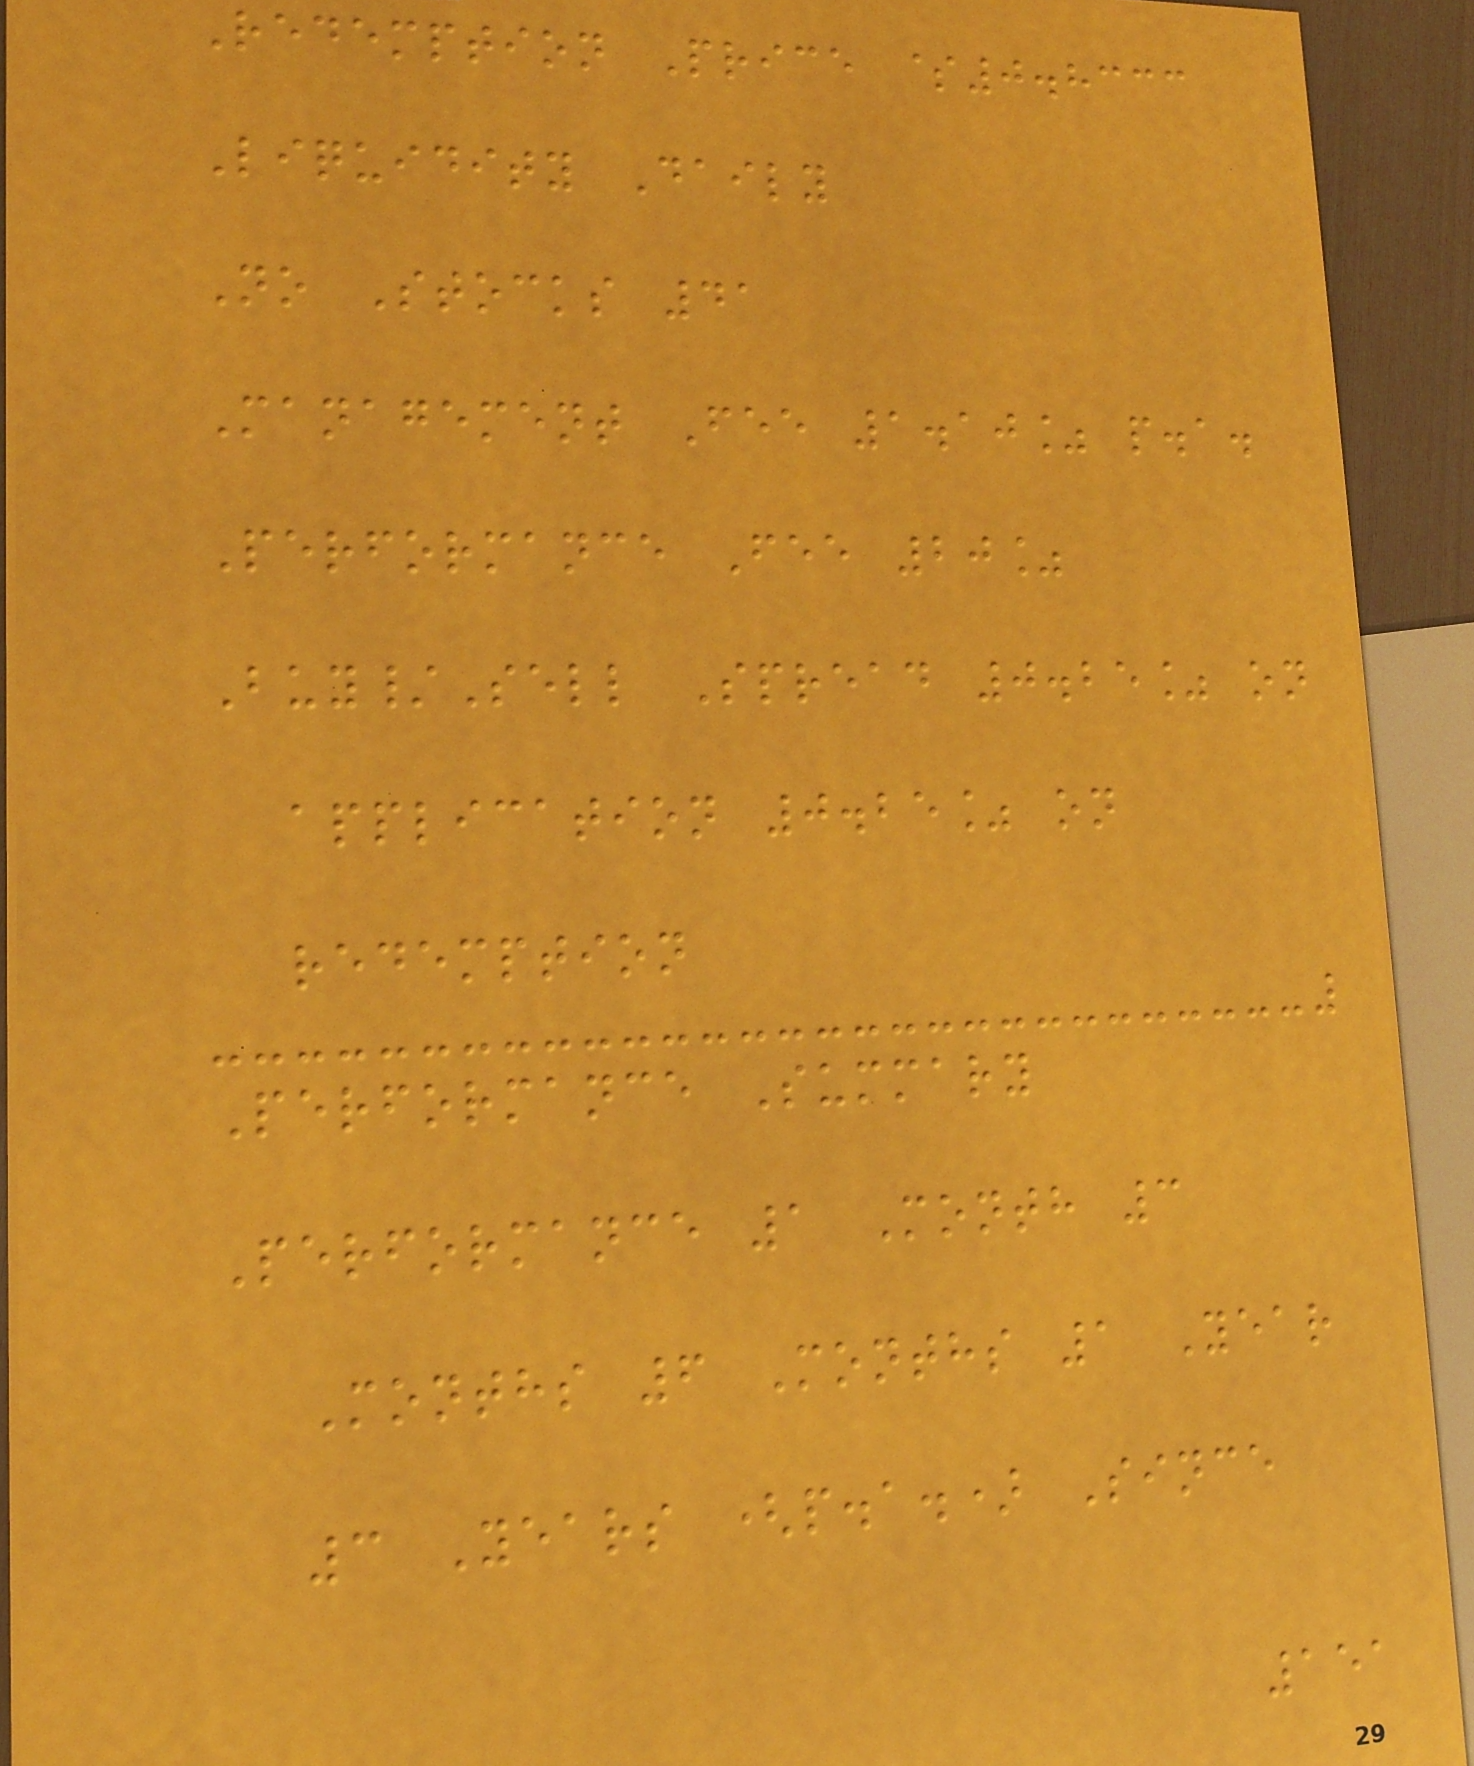Redemption Price $0.8333
Liquidity Daily
No Stocks 41
Management Fee 1.10% p.a.
Performance Fee 20%
Buy/Sell Spread 0.25% on
application 0.25% on
redemption
Performance Summary
Performance 1 Month 3
Months 6 Months 1 Year
3 Years (p.a.) Since
151
